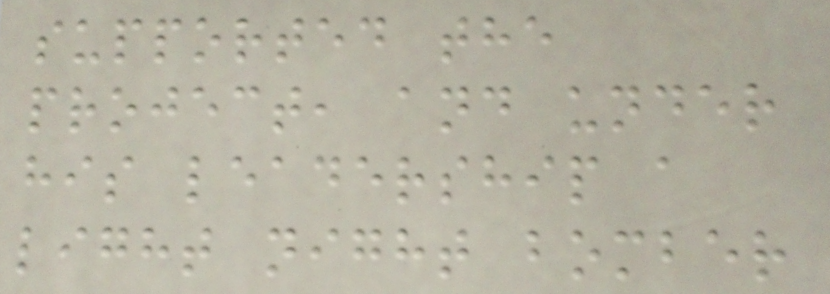supported the
project, and under
his leadership a
light night bomber
